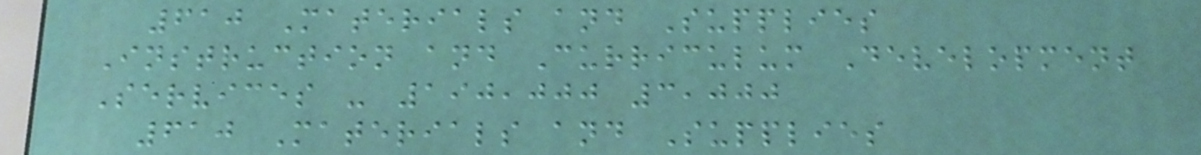610 Materials and Supplies
Instruction and Curriculum Development
Services - 190,000 3,000
610 Materials and Supplies
